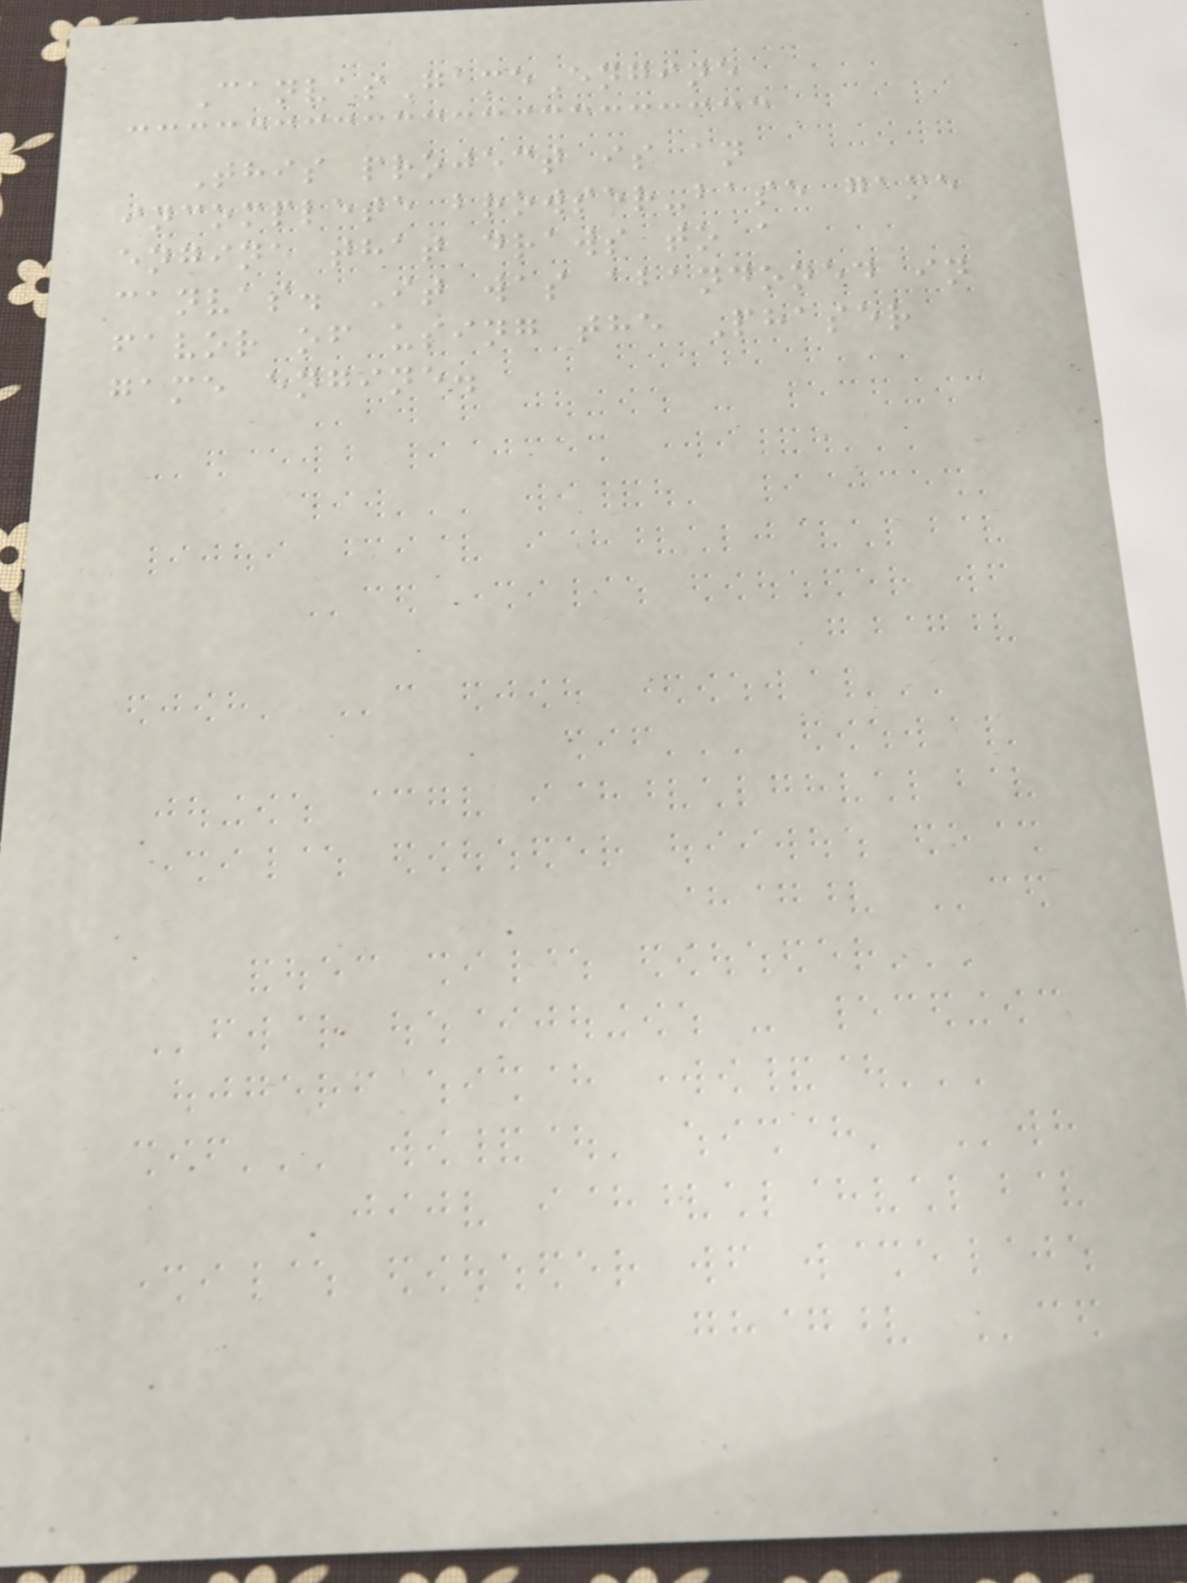CanvasGameEngine
This project is an
incomplete browser-base game
engine that draws to a
canvas. It was abandoned in
favor of using the Phaser
game engine.
